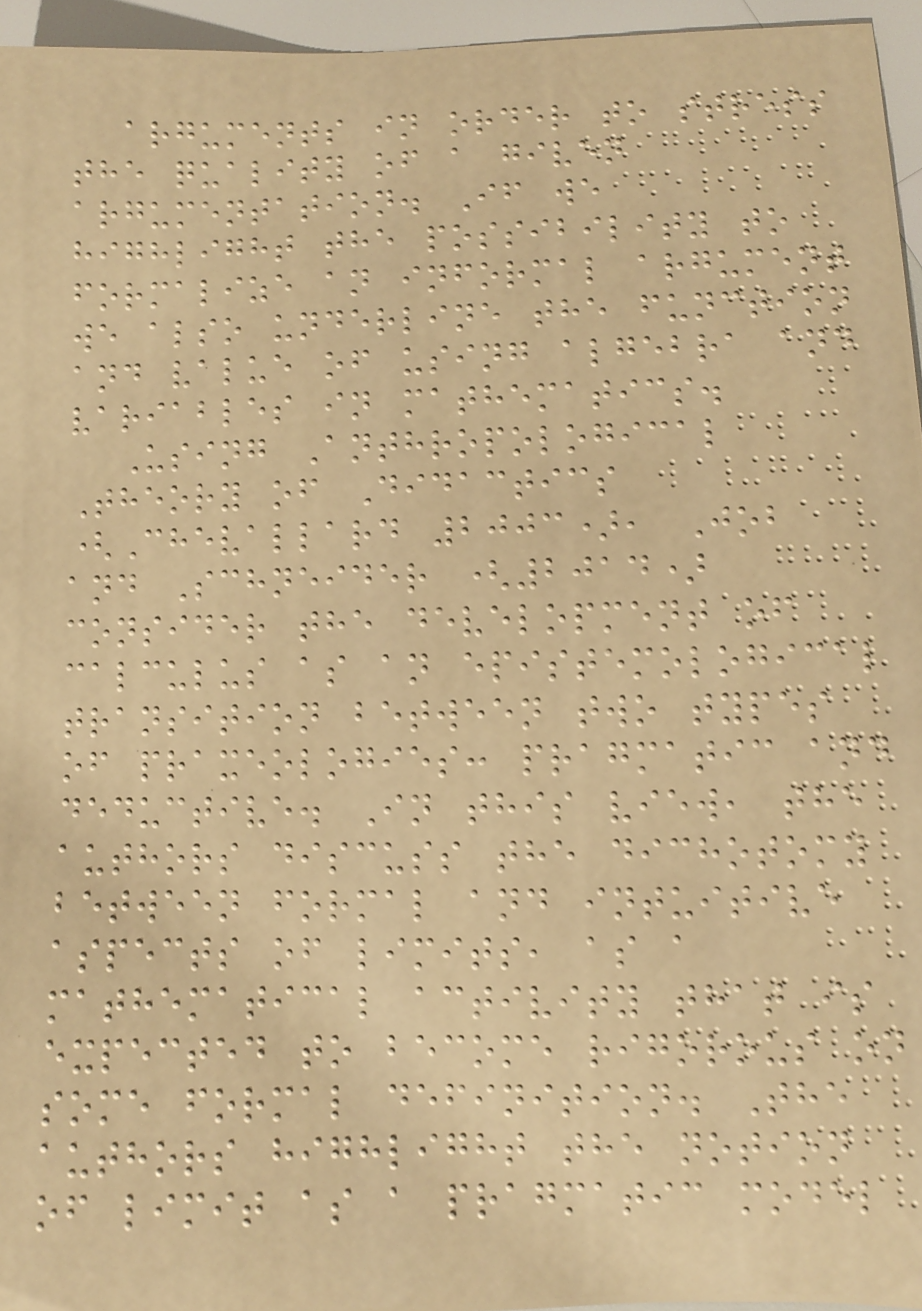arguments in order to stress
the quality of a given
argumentation. If we
highlight the possibility to
formalize an informal argument
we also underline the function
and value of using algebra and
variables in mathematics.
Using Anthropological
Theory of Didactics
(Chevallard 2003), Job
and Schneider (2014)
consider the development of
calculus as an epistemological
transition between two types
of praxeologies: pragmatic and
deductive. In this view, the
authors discuss the dichotomy
between formal and intuitive
aspects of limits, as a
mathematical activity that is
expected to become rigorous on
some formal definition. The
authors highlight the notion
of limit as a pragmatic model
